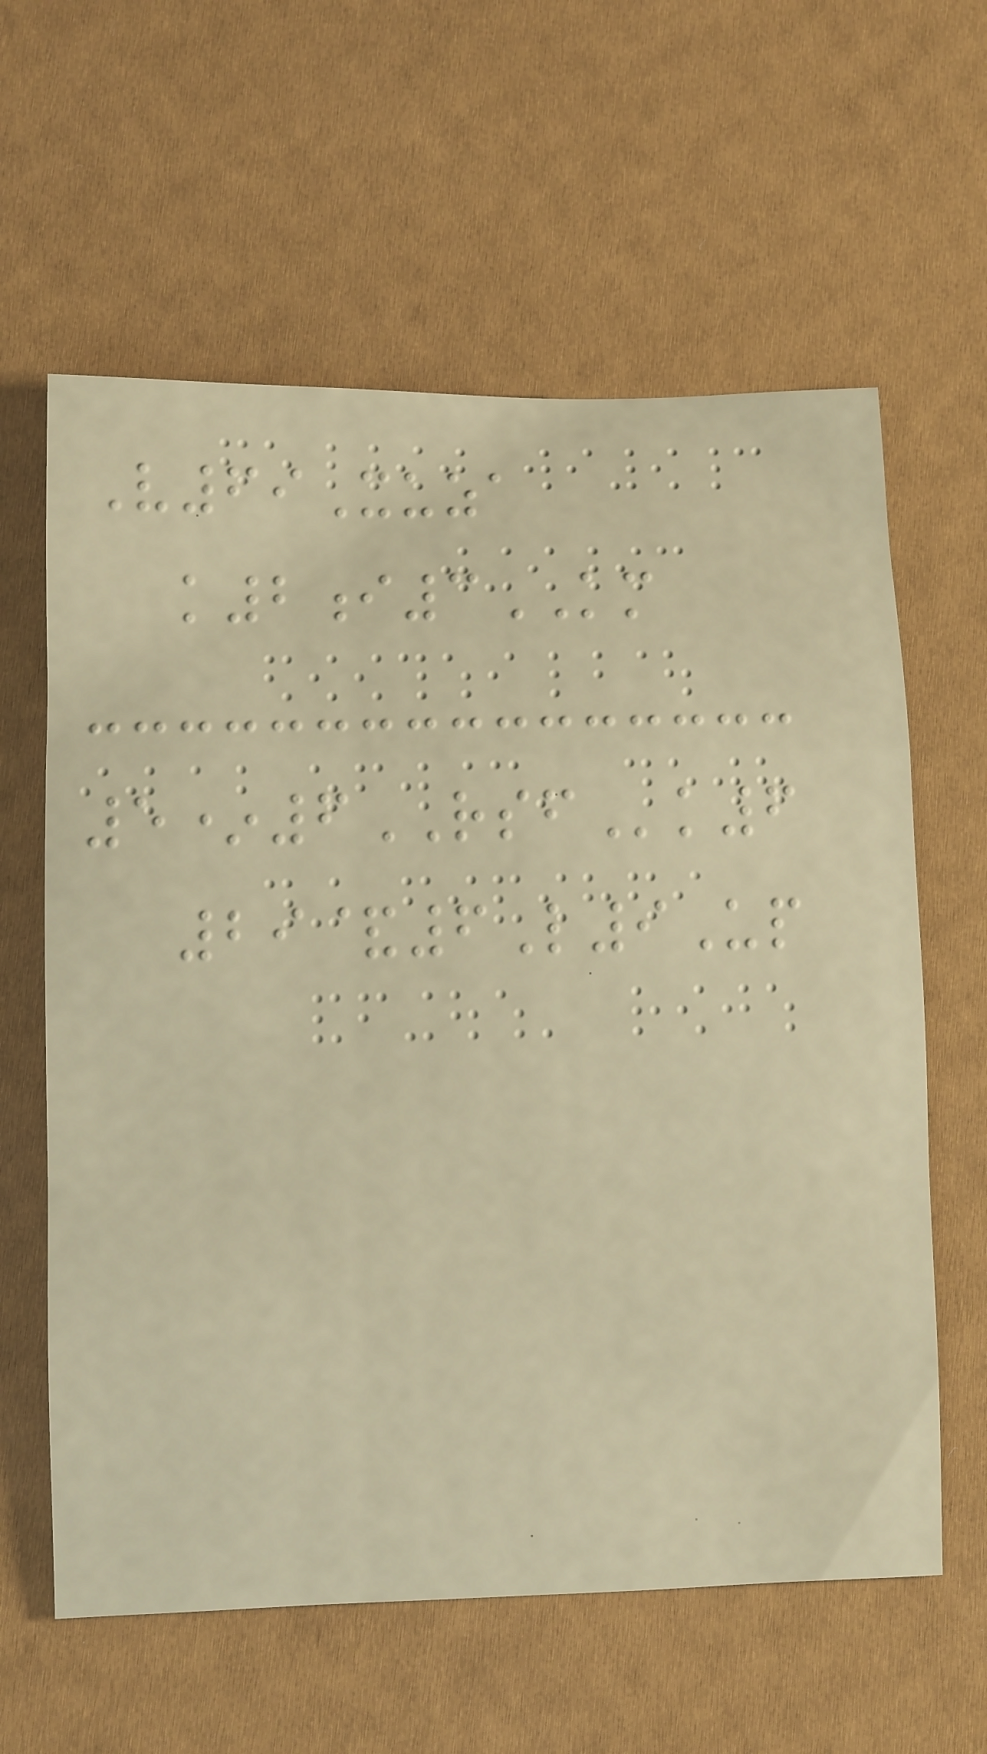V69Xuza
k2i3KM
5*6RSFk6
29&6L9Up
